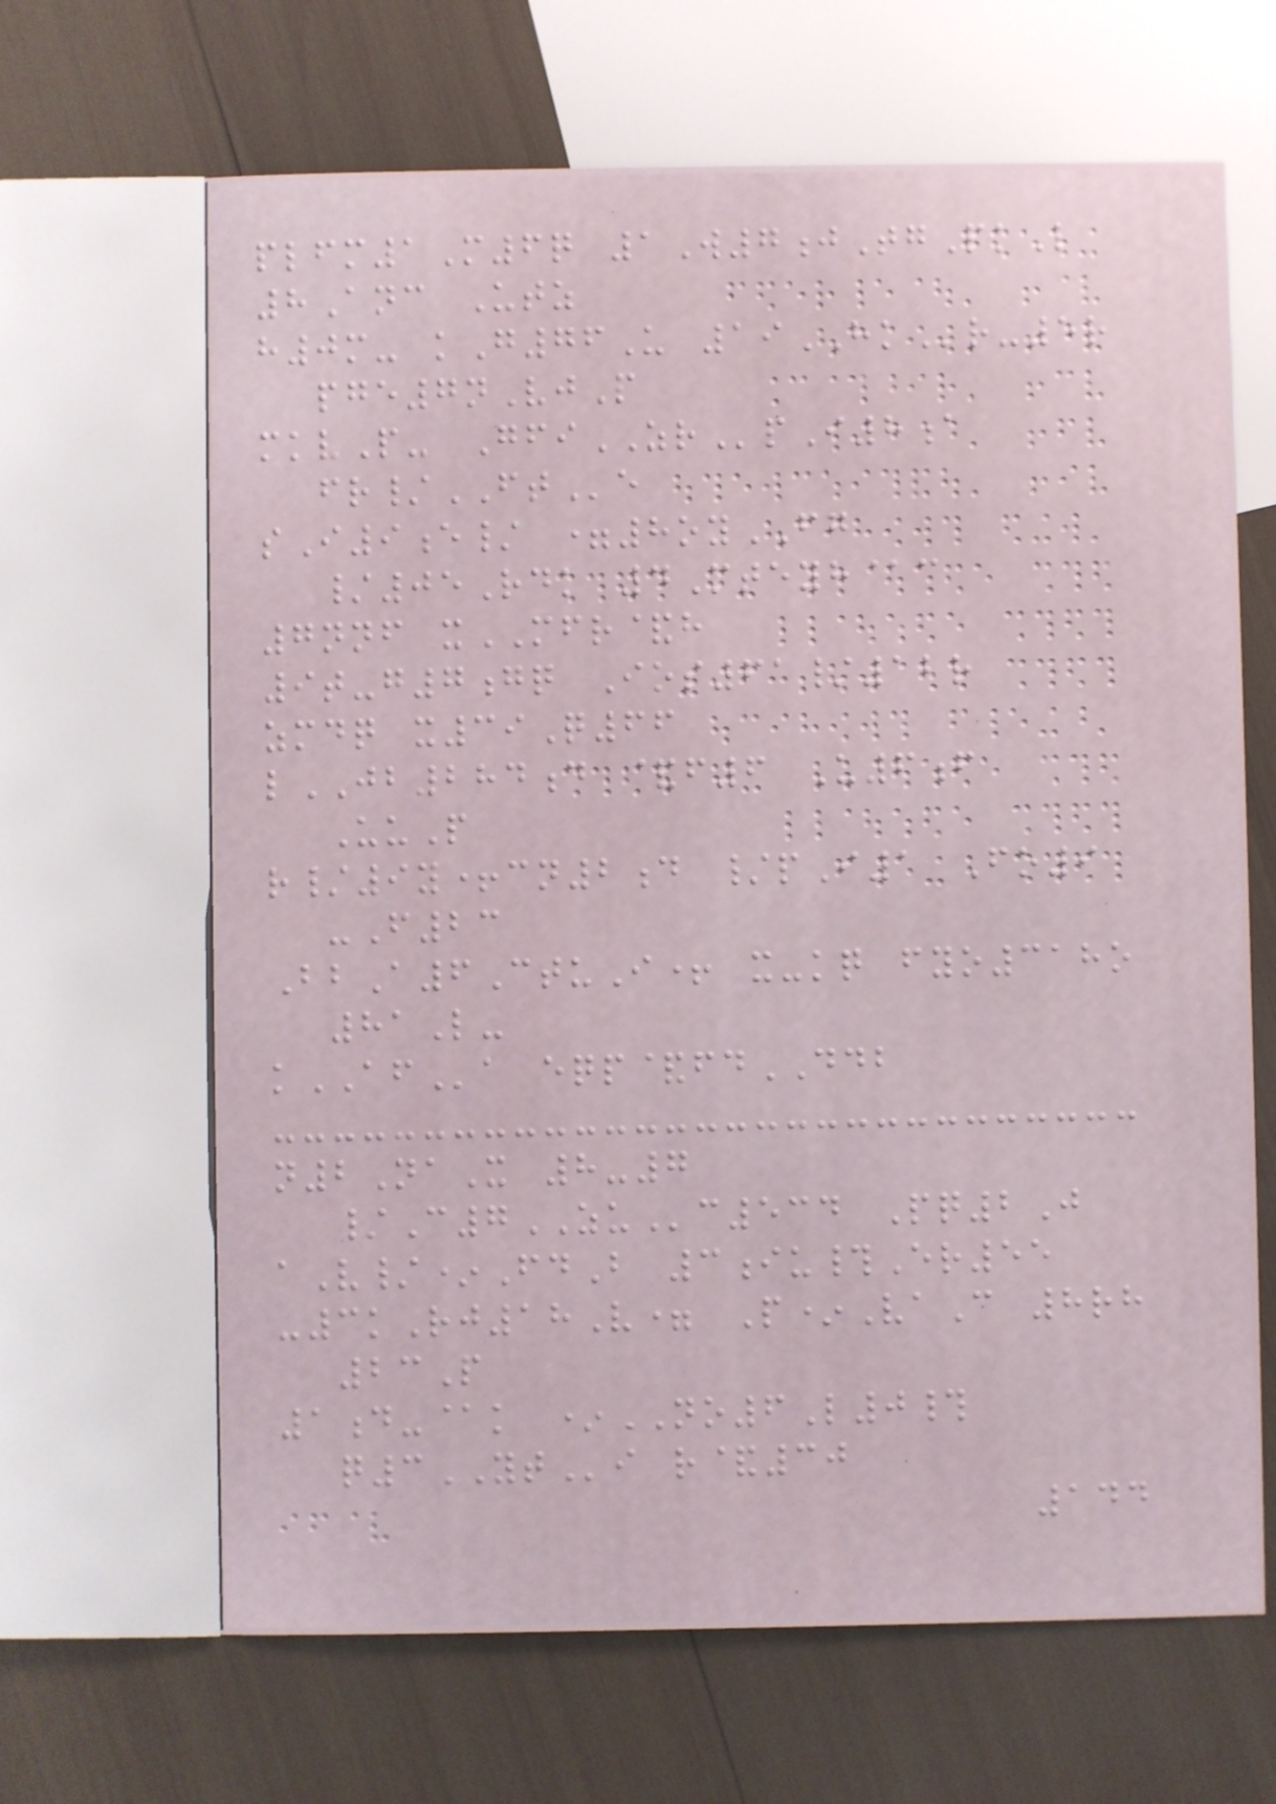plfm1M6q 1W7jTgPkL
8Anc Utz
h0m- kG76U 19HKr-5r
pge7nVjP
mkvP- GfiZRpI8a
fr/FTe
sI9e/ =8oyFG
/05Rdk 4Mteyh@c
7nnf xMFR&h
9t-g7gq Ios61/12r
zmdq x39Q66
lJB284d &f6 U6f
UuP
r/9y+cn2d /pI1 Fo9
-F23
BbA6CtuI+ x-kq fyo318o
81L-
kAFa eqp&fdDDB
n2NaX 8-7
/C7ZUc534 Pq2J
aV/*FdB 3iu#Er55
-3kRj18V= P*VaC 8rh
23P
1d-@k *NO6L0#
q3YTi r&30
144
